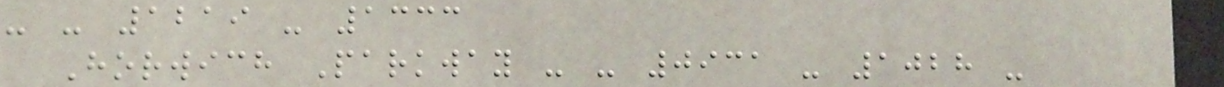- - 1219 - 1333
Horwich Parkway - - 0931 - 1028 -
